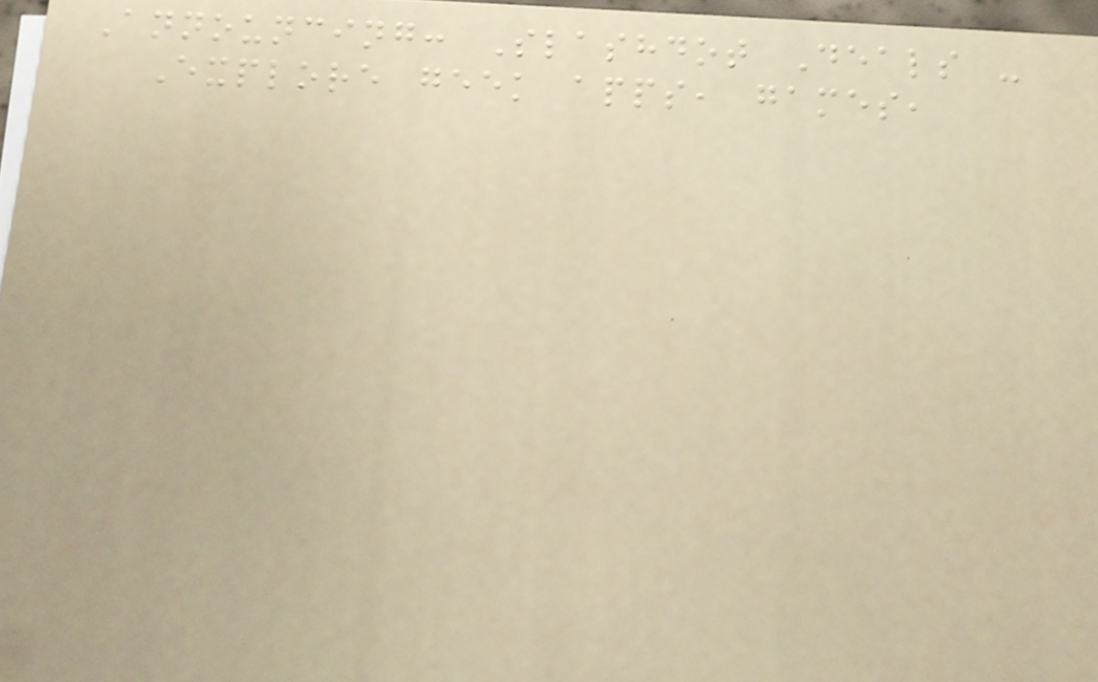Announcing: Slashdot Deals -
Explore geek apps, games,
